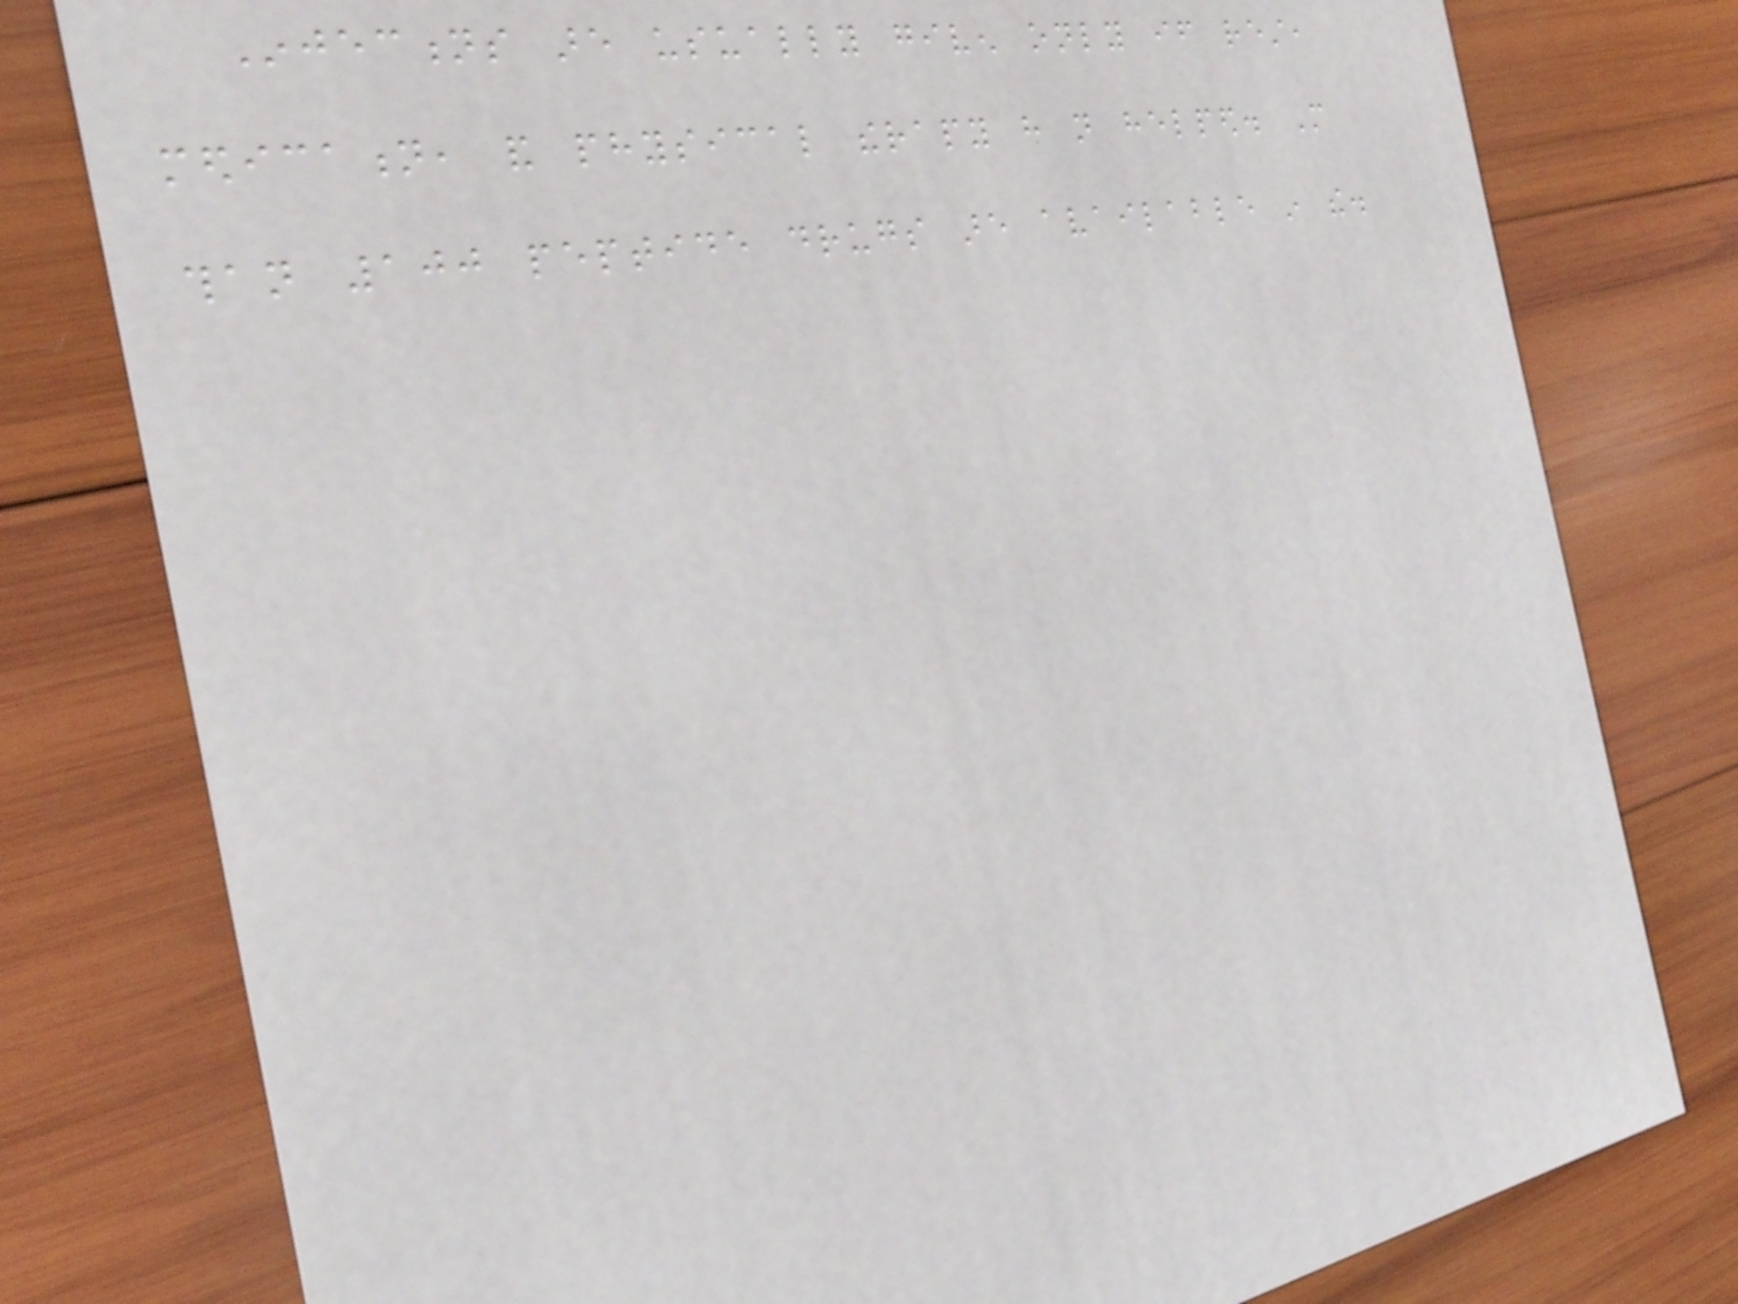Injections are usually given only if rest,
medication, and physical therapy have not helped. More
than 100 peptide drugs are available in the.
